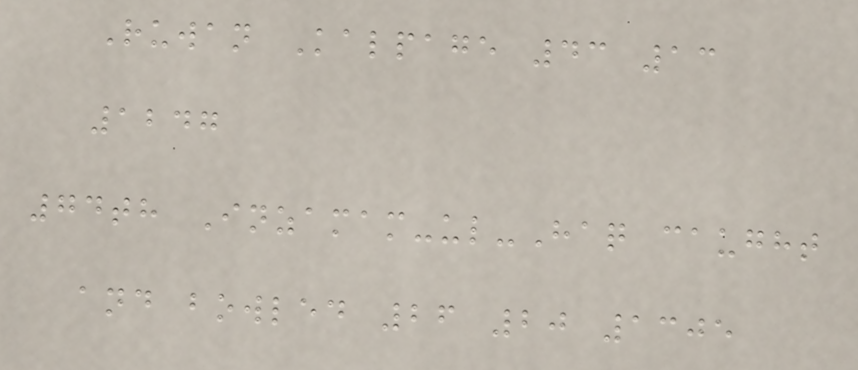Ruwan Kalpage 43 13
1247
74th Inzamam-ul-Haq caught
and bowled 26 20 1305
